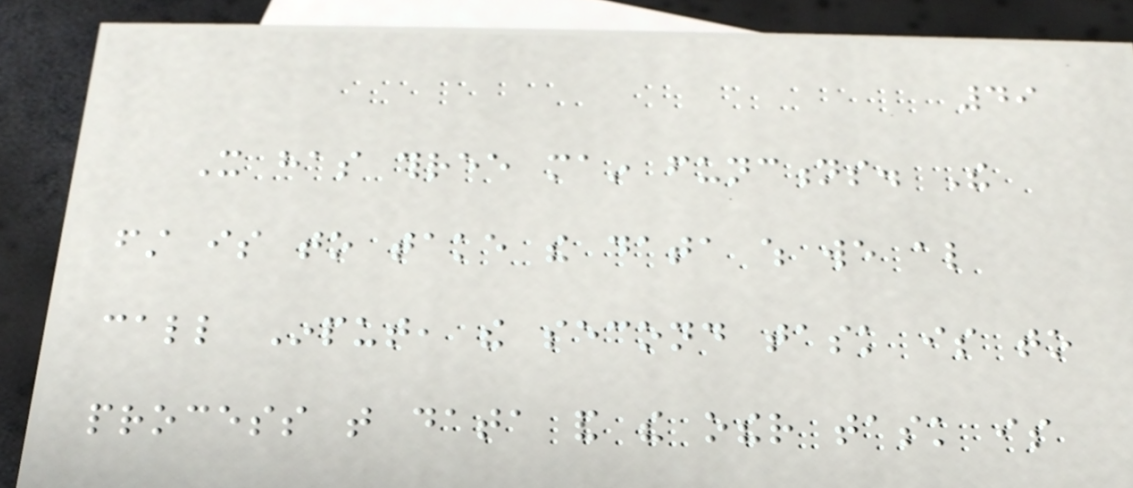49
It has three main functions. The
first is to take the data which we also
call Input, the second task is to
process that data and the other task is
